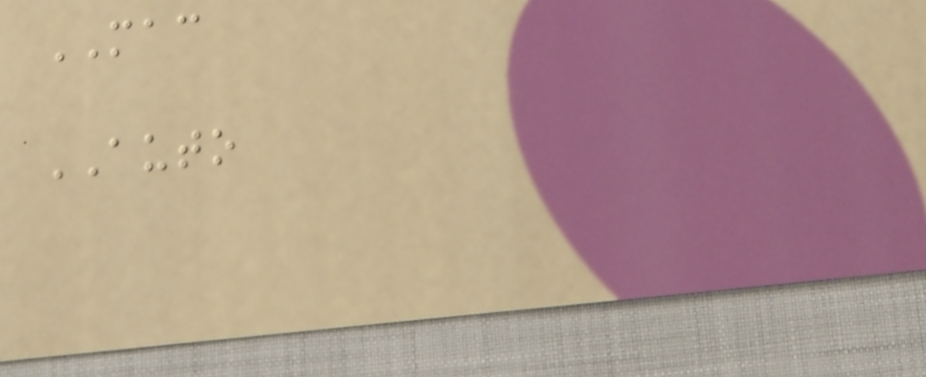MAC
AUTO
